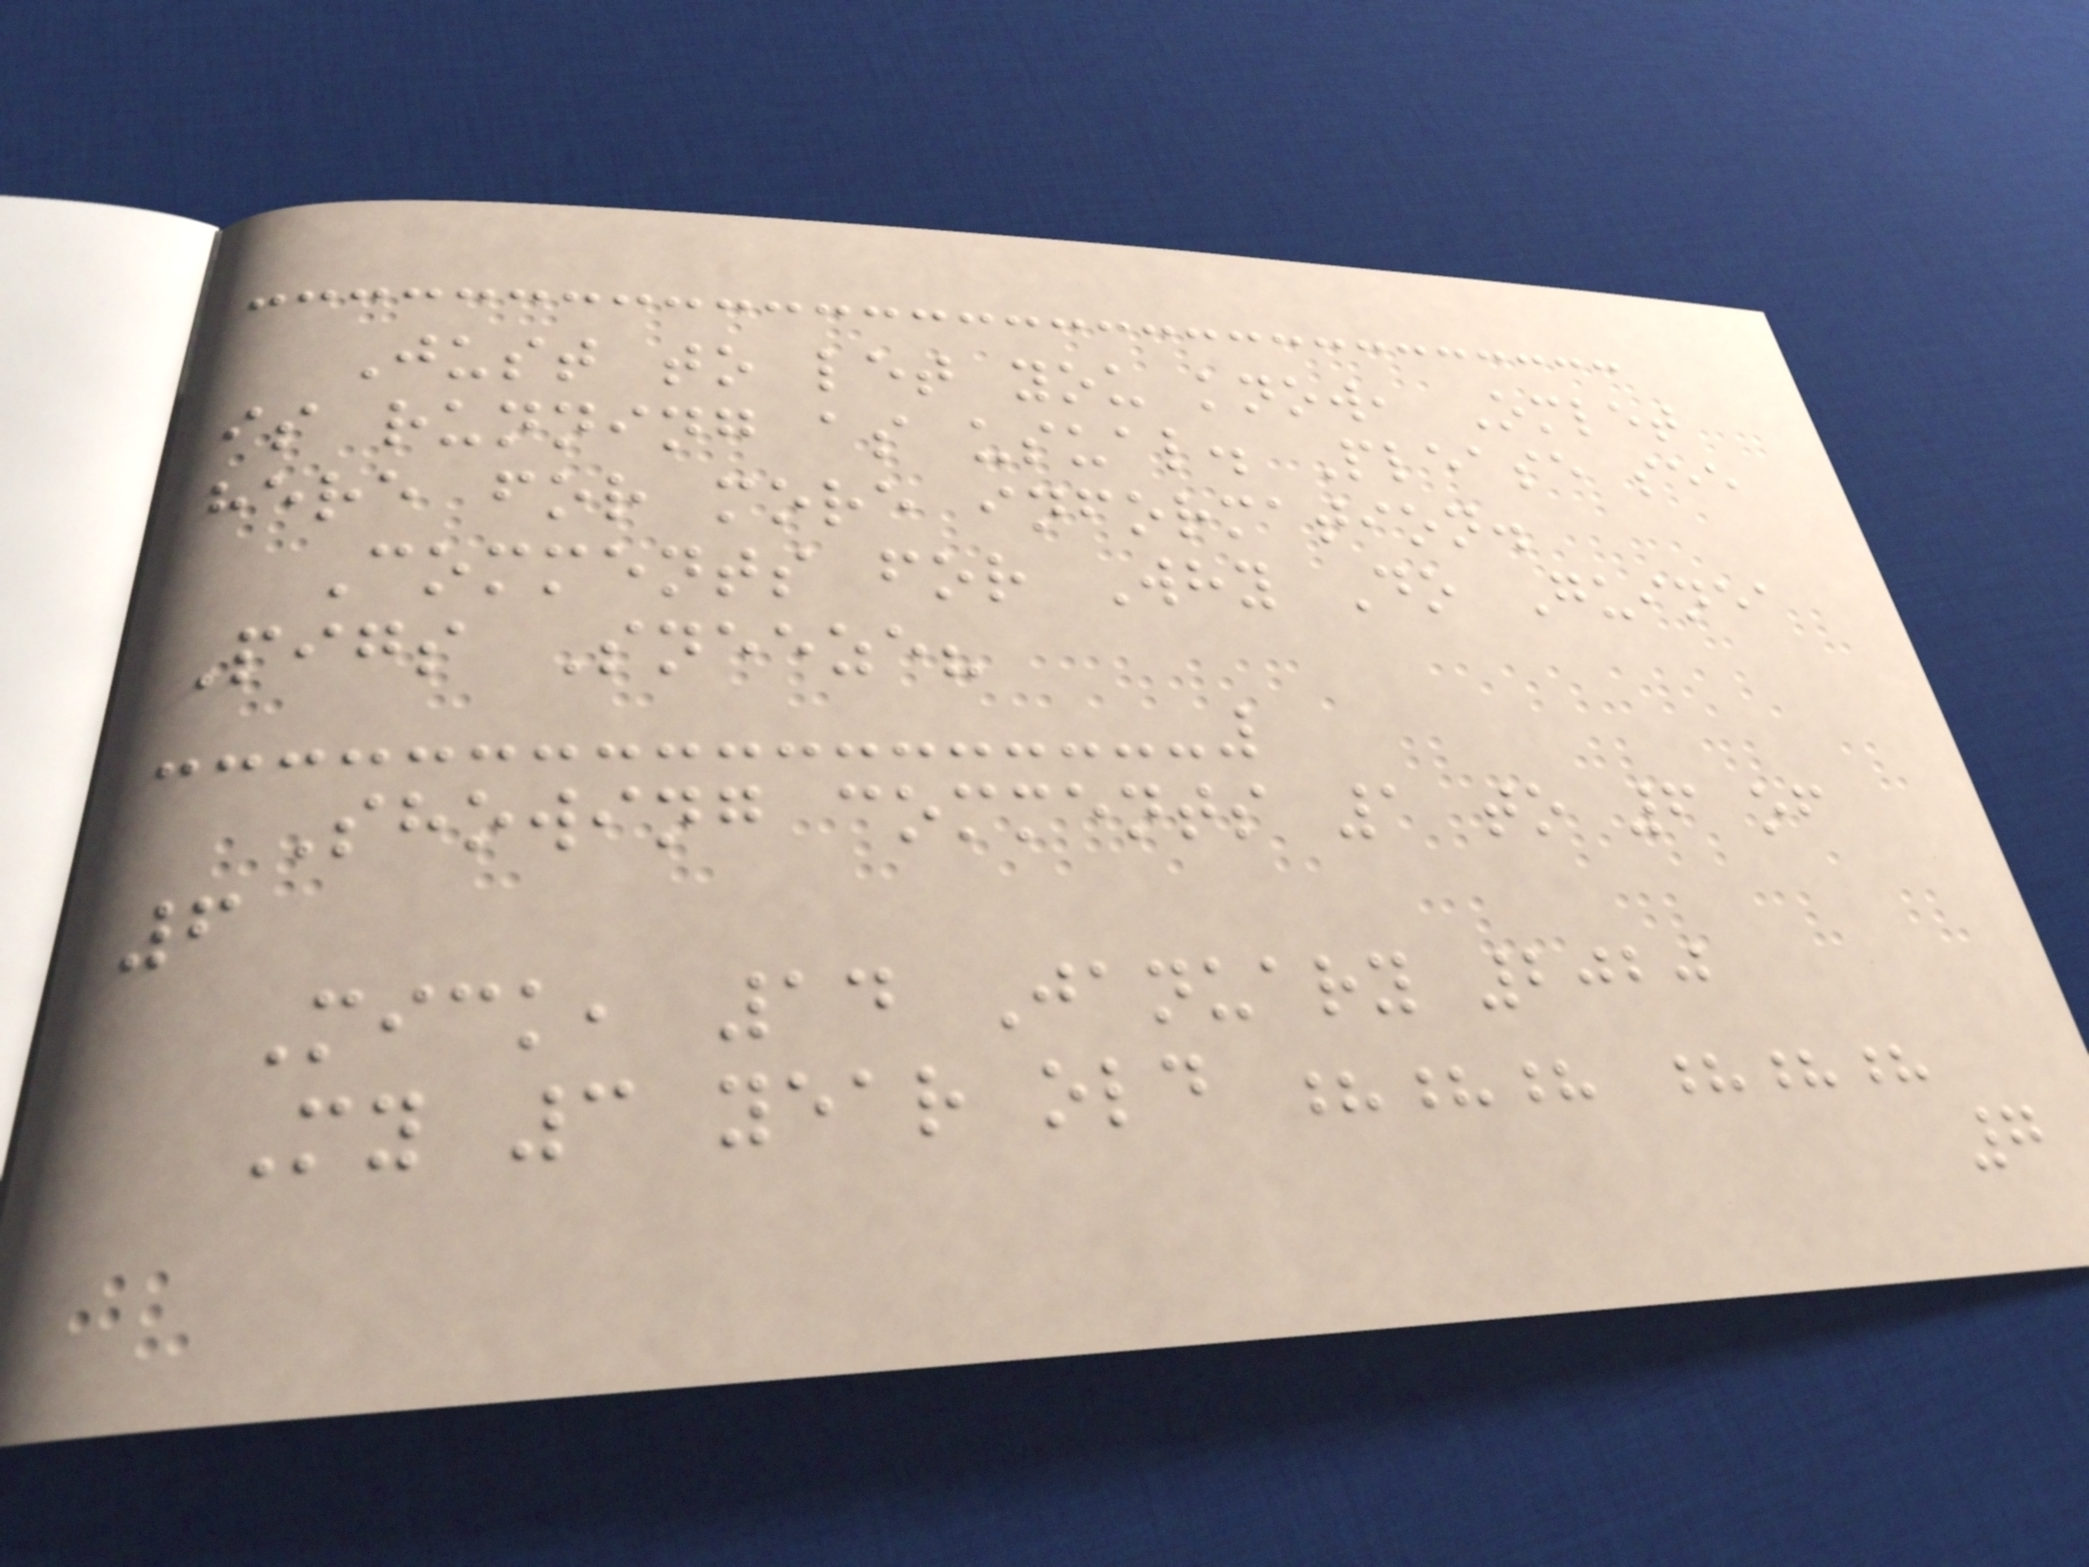Just to let you know, Omlet
is running as usual. Please see
here for more information.
Comments for Why Do Guinea
Pigs Sneeze?
Showing comments 1 to 6 of
6
Mick, 14 January 2020
My 3 year old ??? ???
7
